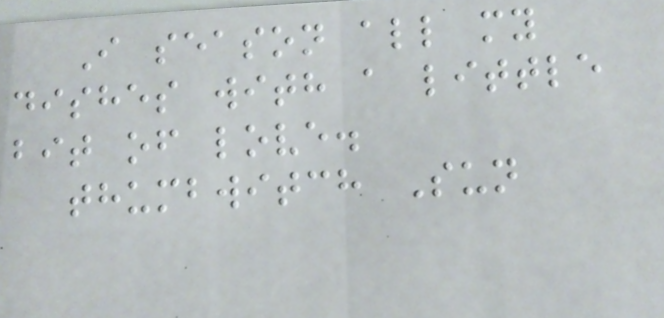I season all my
dishes with a little
bit of love.
thumbwitch Sun
